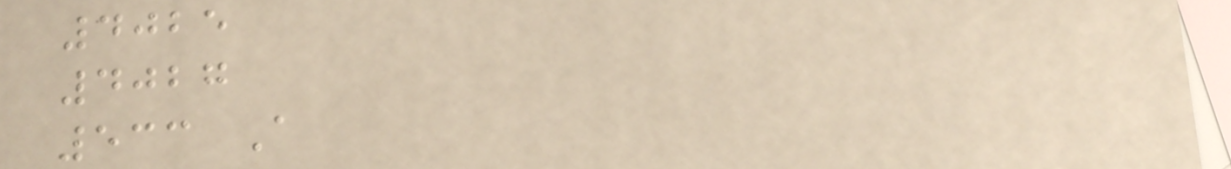4025
4027
533 A
